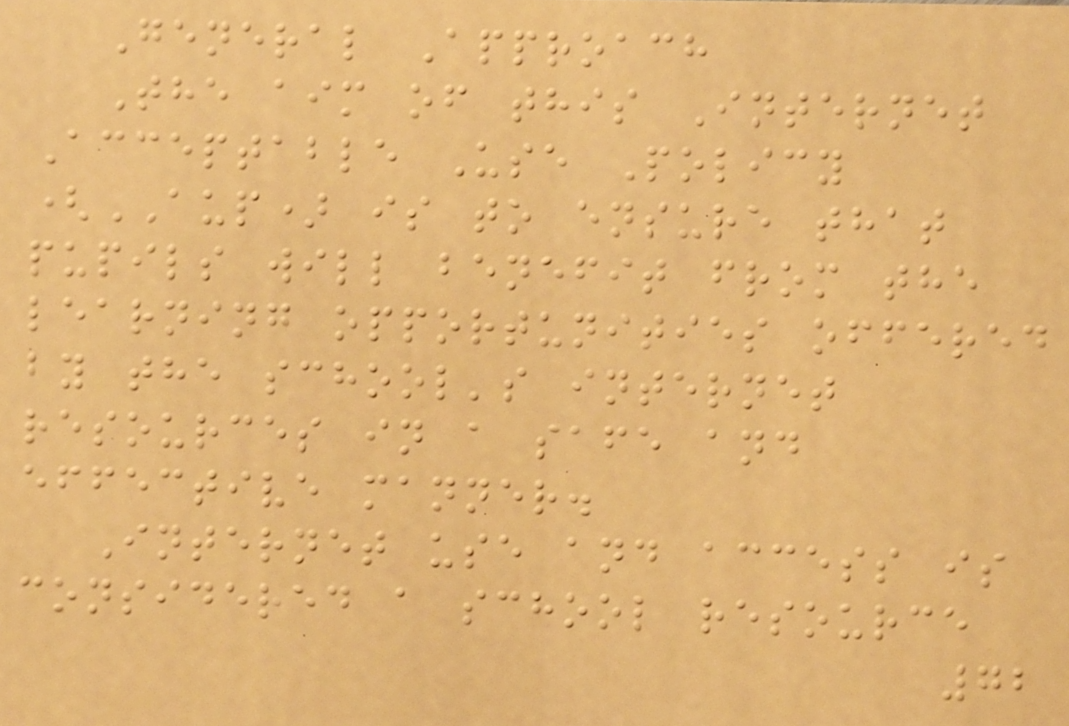General Approach
The aim of this Internet
Acceptable Use Policy
(AUP) is to ensure that
pupils will benefit from the
learning opportunities offered
by the school's internet
resources in a safe and
effective manner.
Internet use and access is
considered a school resource
72
